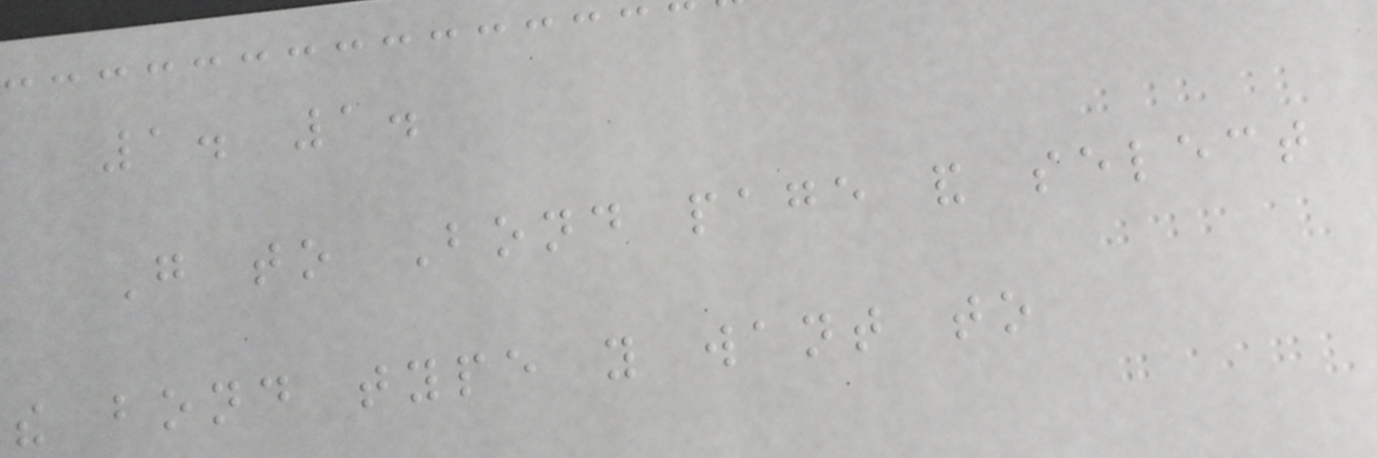1. 1.
Go to Bond page and select
the bond type you want to
